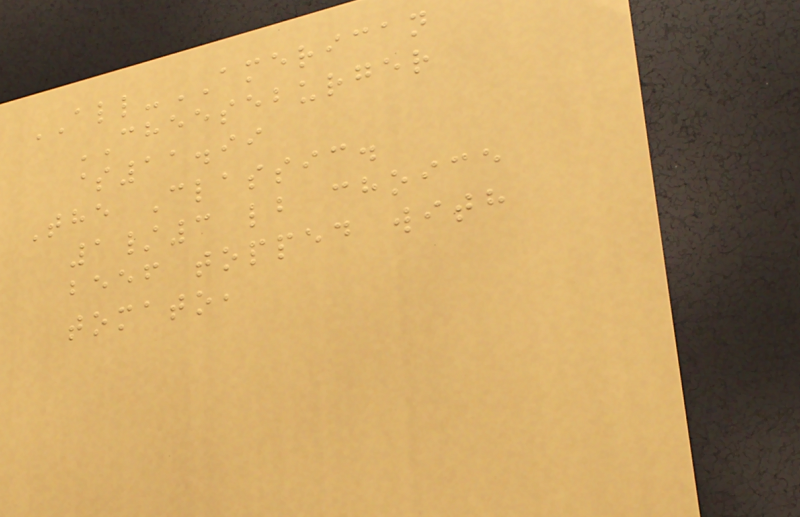ALL-AMERICAN
CHEESEBURGER
$11.99
The Classic.
1/3 lb choice
beef topped with
tomato,
